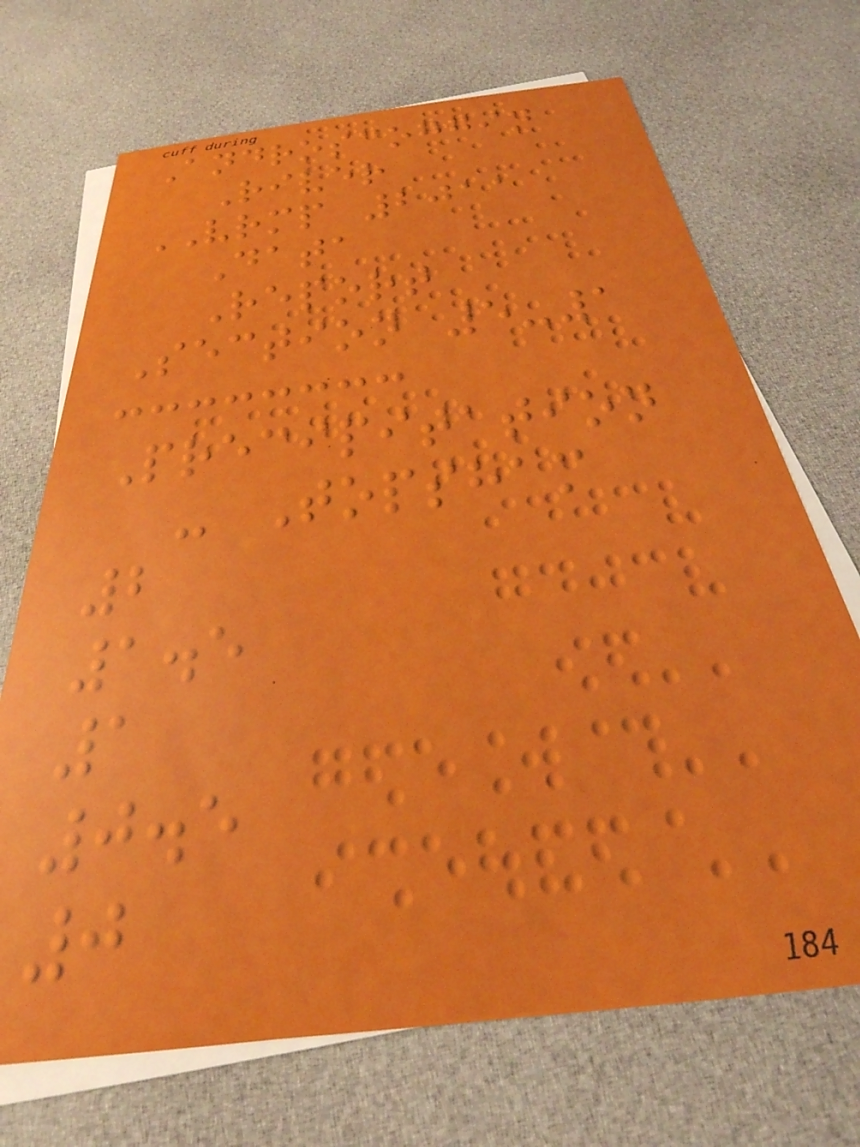Androscoggin
River
VRMP 2011
Data
Report
Section 5-1
Precipitation
- Topsham
2
1.5
1
0.5
0
